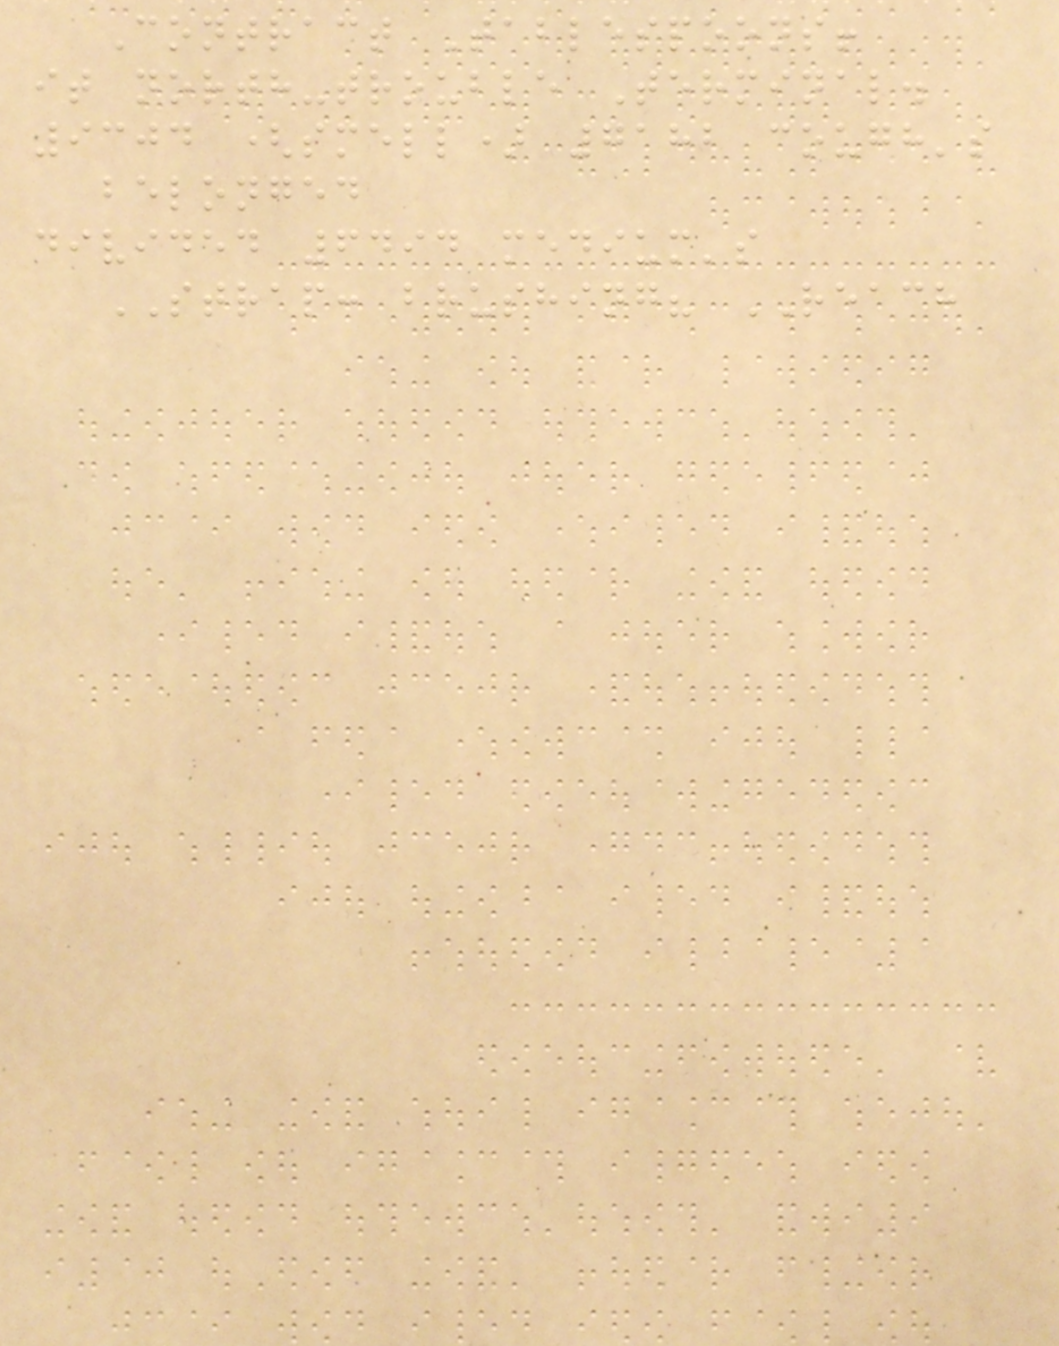Contract Tablespoons!
it north-trouble Terminal.
9304 (smell) 7182 cough's
belonged
divided 6494 medium's
STRAP: brushing? REACH
